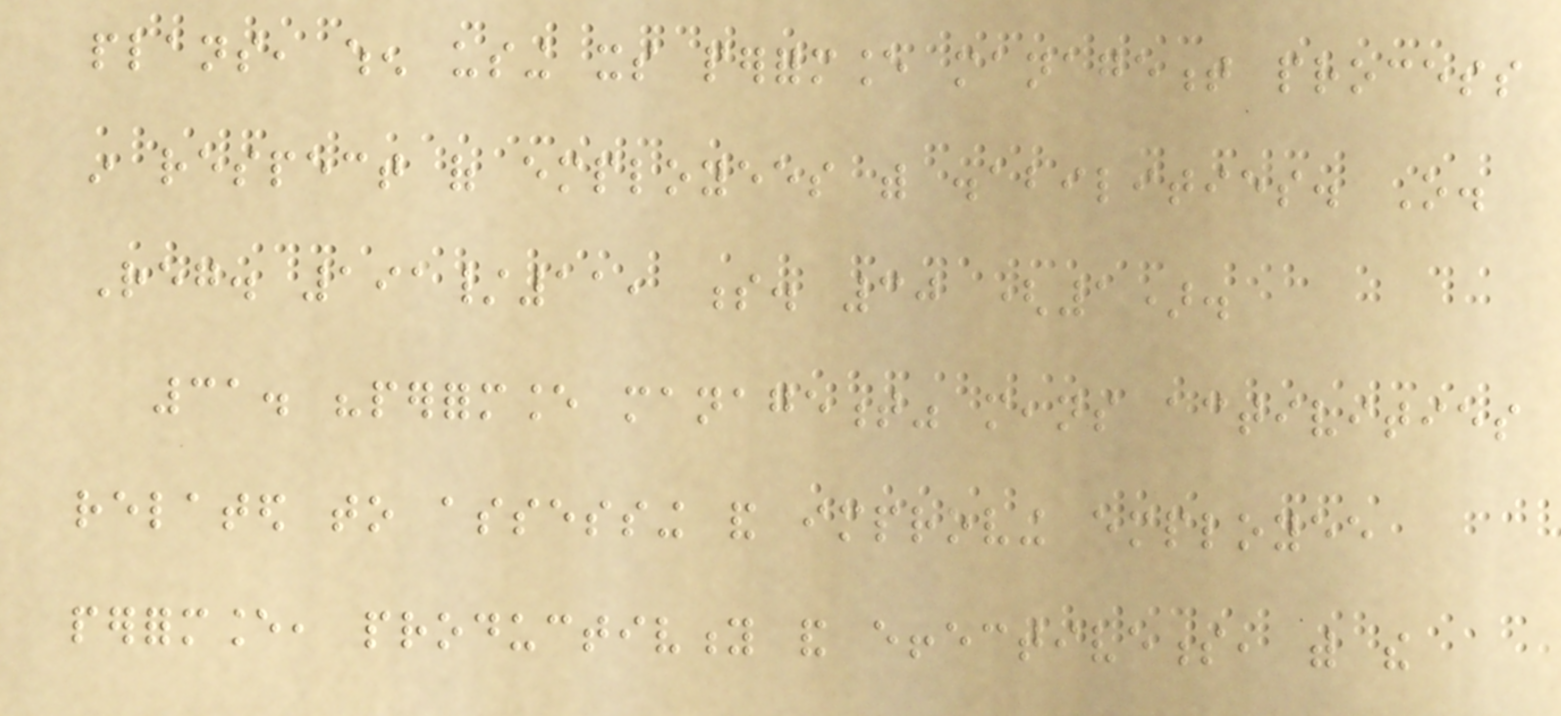plans, when using its performance management process
in respect of employees with disabilities. O.
Reg. 191/11, s. 30 (1).
31. "performance management" means activities
related to assessing and improving employee
performance, productivity and effectiveness, with the
